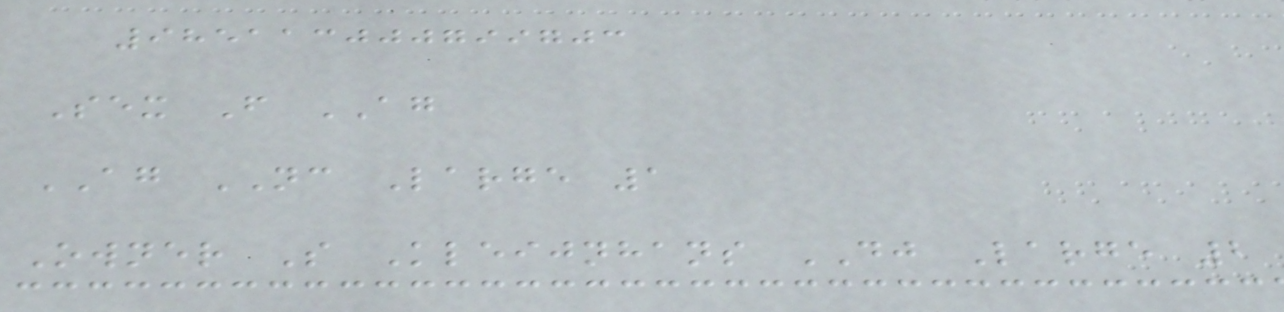985113000799703
Sex F AG
AG NC Large 1
Owner S Kleijnhans DJ Large 2
